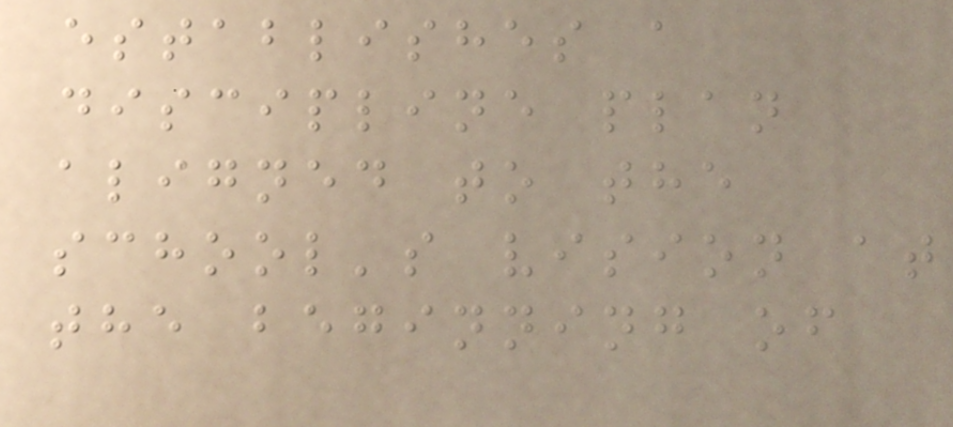establishes a
discipline plan
aligned to the
school's vision at
the beginning of
